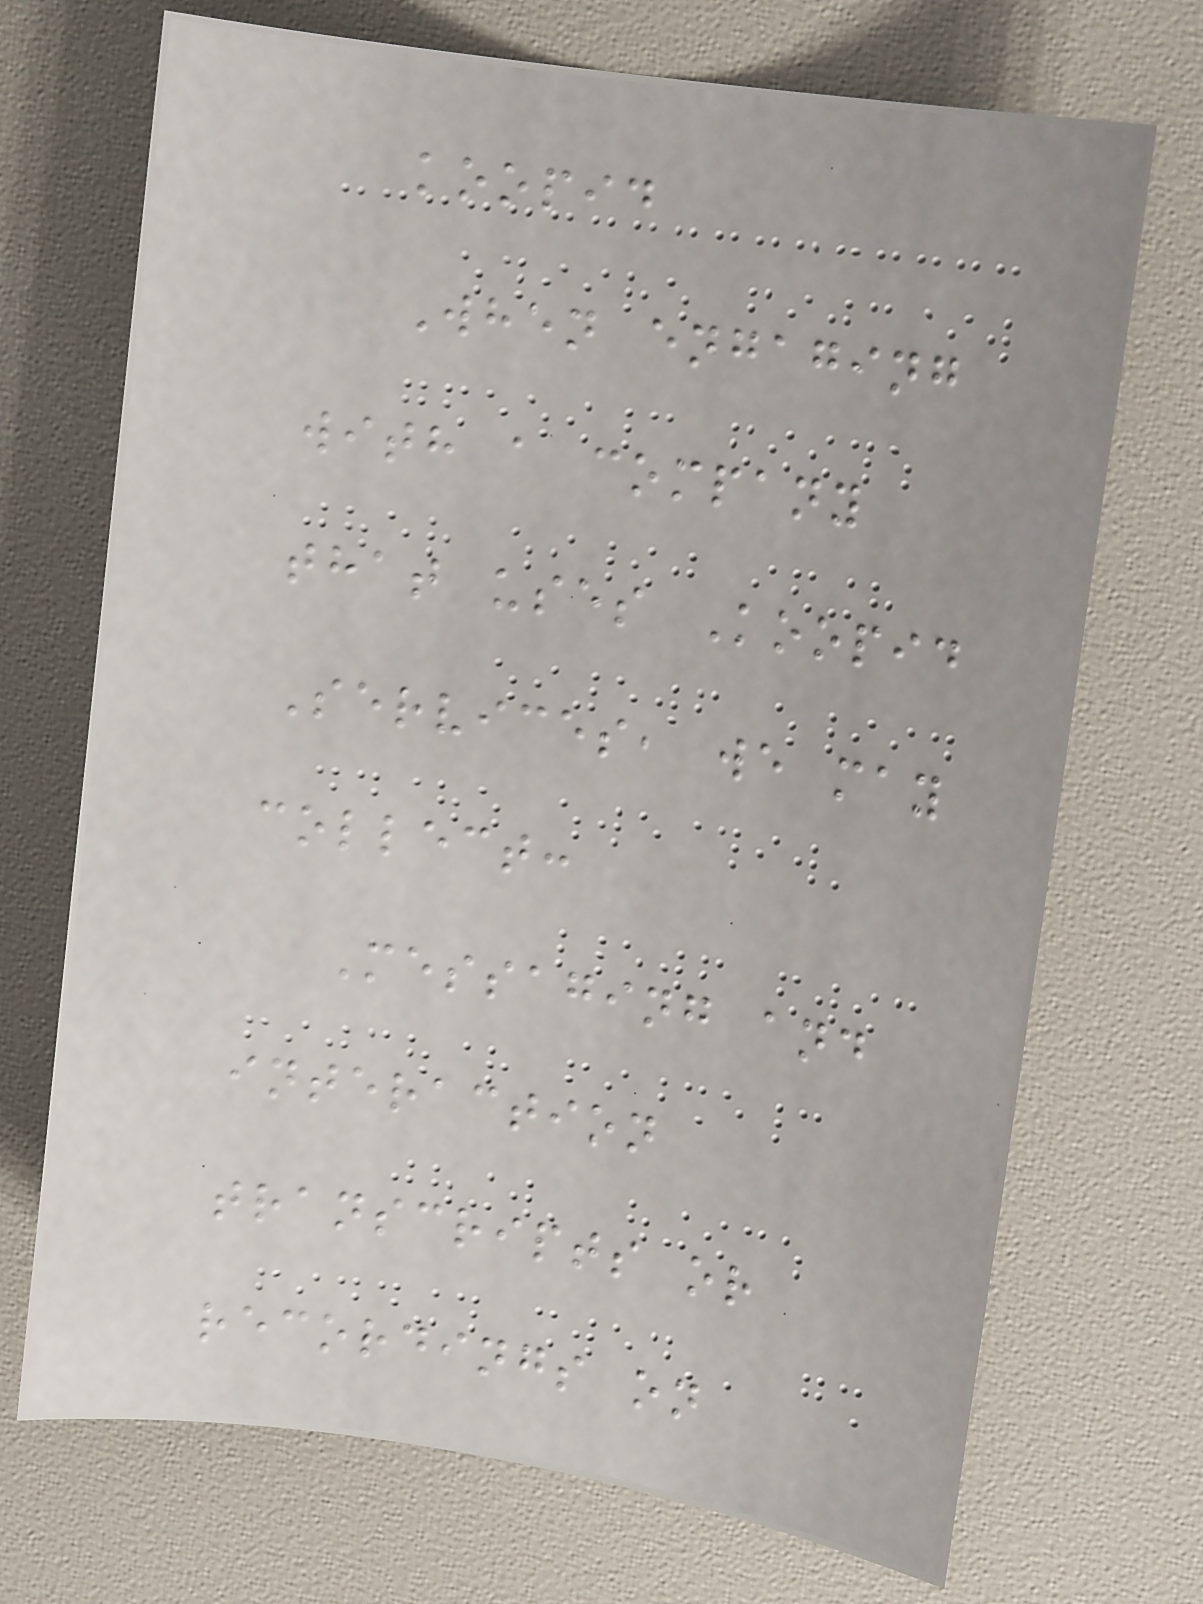koopid
When engaging
with a company
that uses Koopid
Services, we may
collect:
Messaging and
interaction
transcripts or
recordings on
